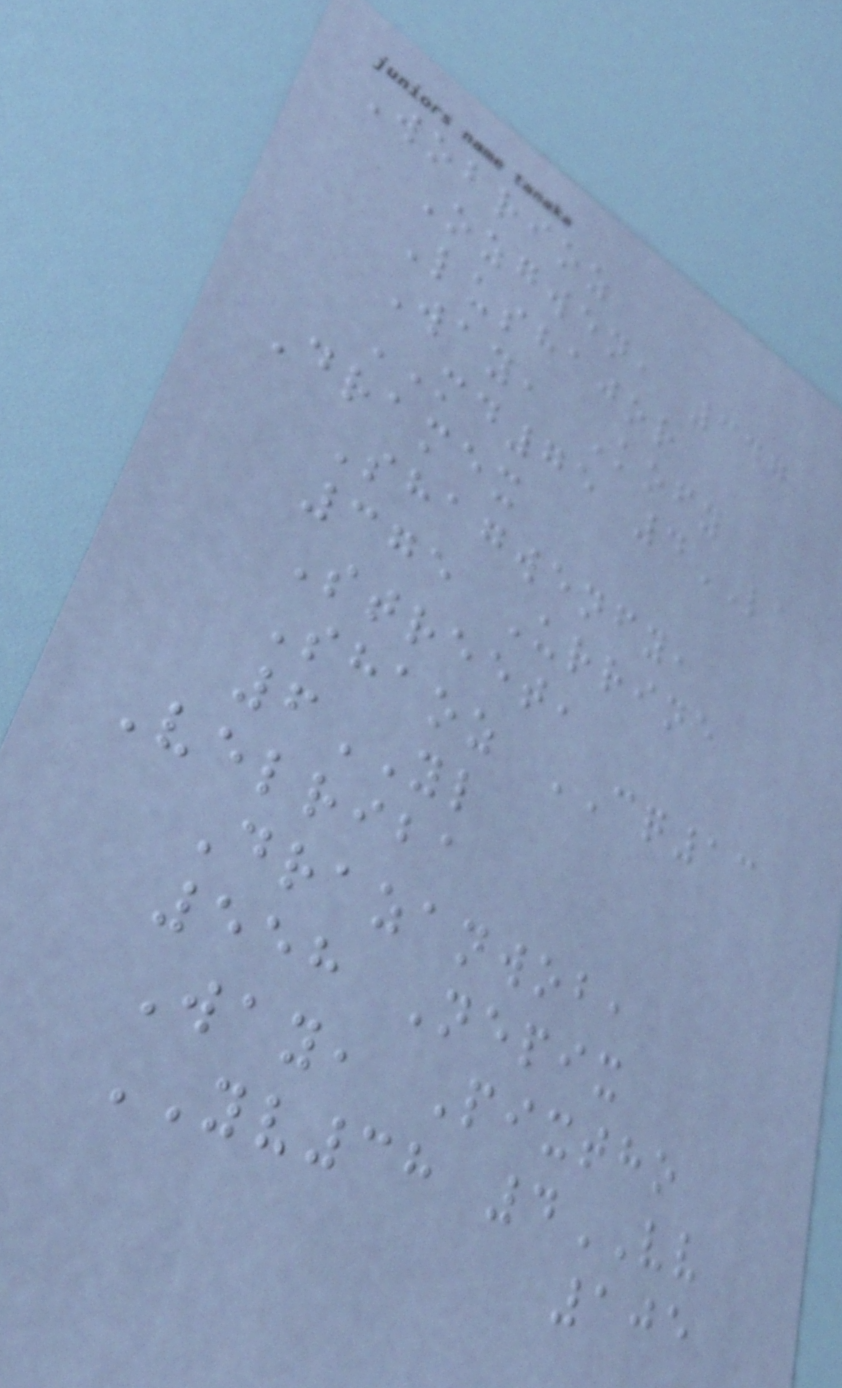Wobrioz
Ozgwen, 347
Lushajor
Way, Kofy
MD75 4LA
Dramex
Shagwenfy,
375 Urrine
Street,
Shaoz CQ13
6YL
Velriba
Drazanwob,
558 Nepix
Way, Pixtho
YV38 4VV
105
